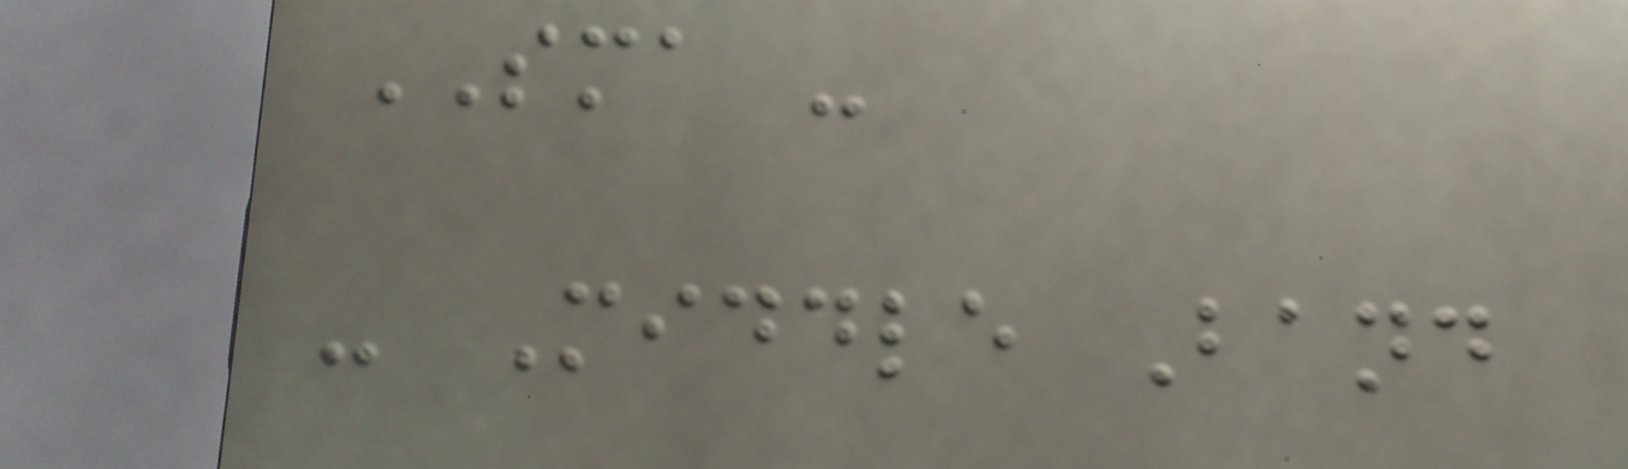SMA -
- Middle Band
